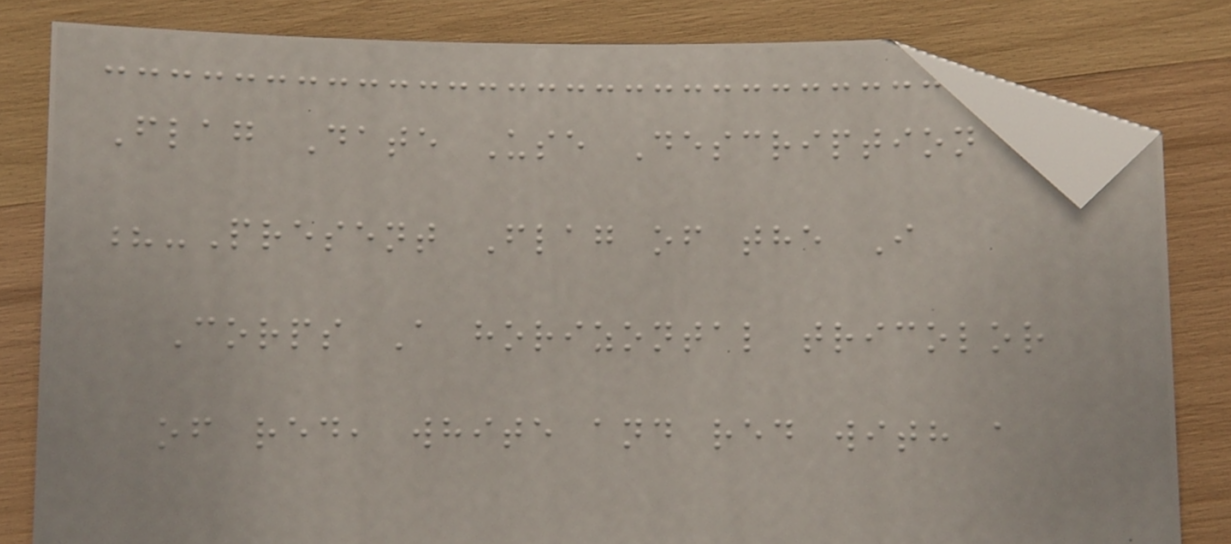Flag Date Use Description
?-Present Flag of the I
Corps A horizontal tricolor
of red, white and red with a
